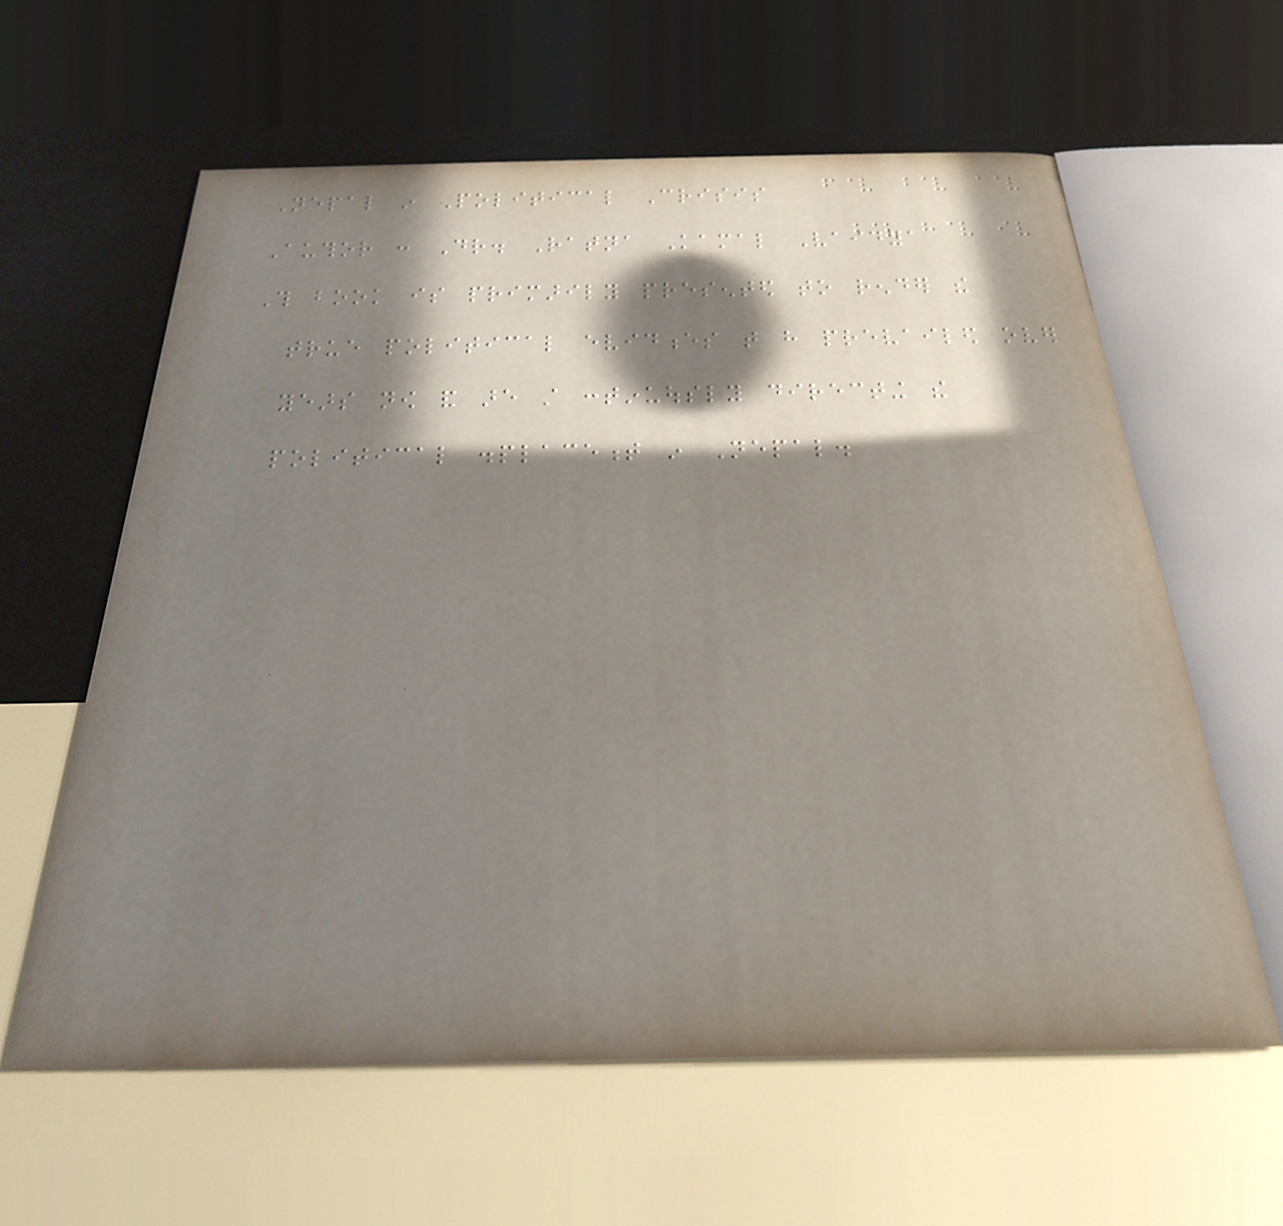Nepal in Political Crisis
Author : Dr. Ratna Kamal Vaidya
This book is primarily presented to render the
true political evidences that have prevailed over
years now and are still continuously directing the
political displacement in Nepal.
